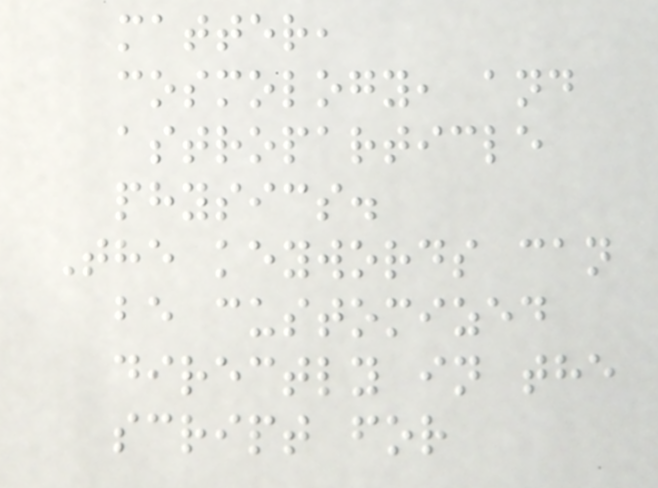matter,
cosmology, and
astroparticle
physics.
The keywords can
be customized
directly in the
script for
